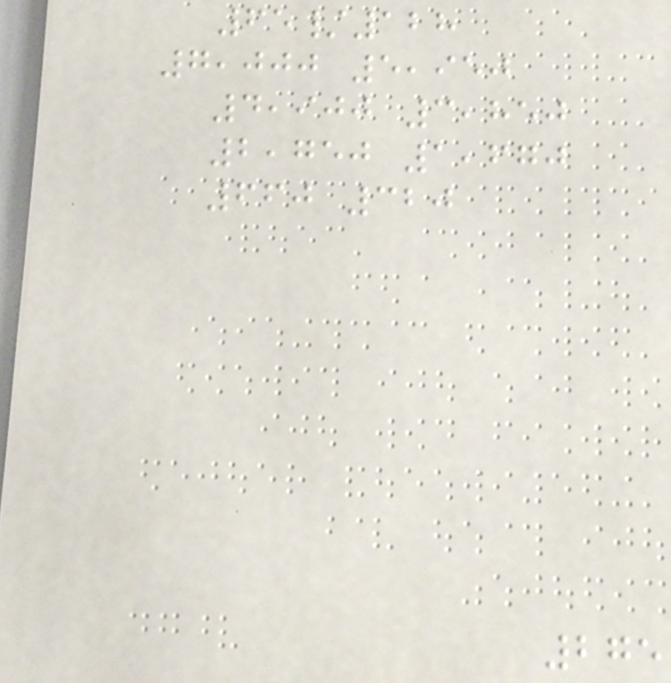65/128
7,000 5,950
4,900 3,850
2,750 1,670
660 320
275
